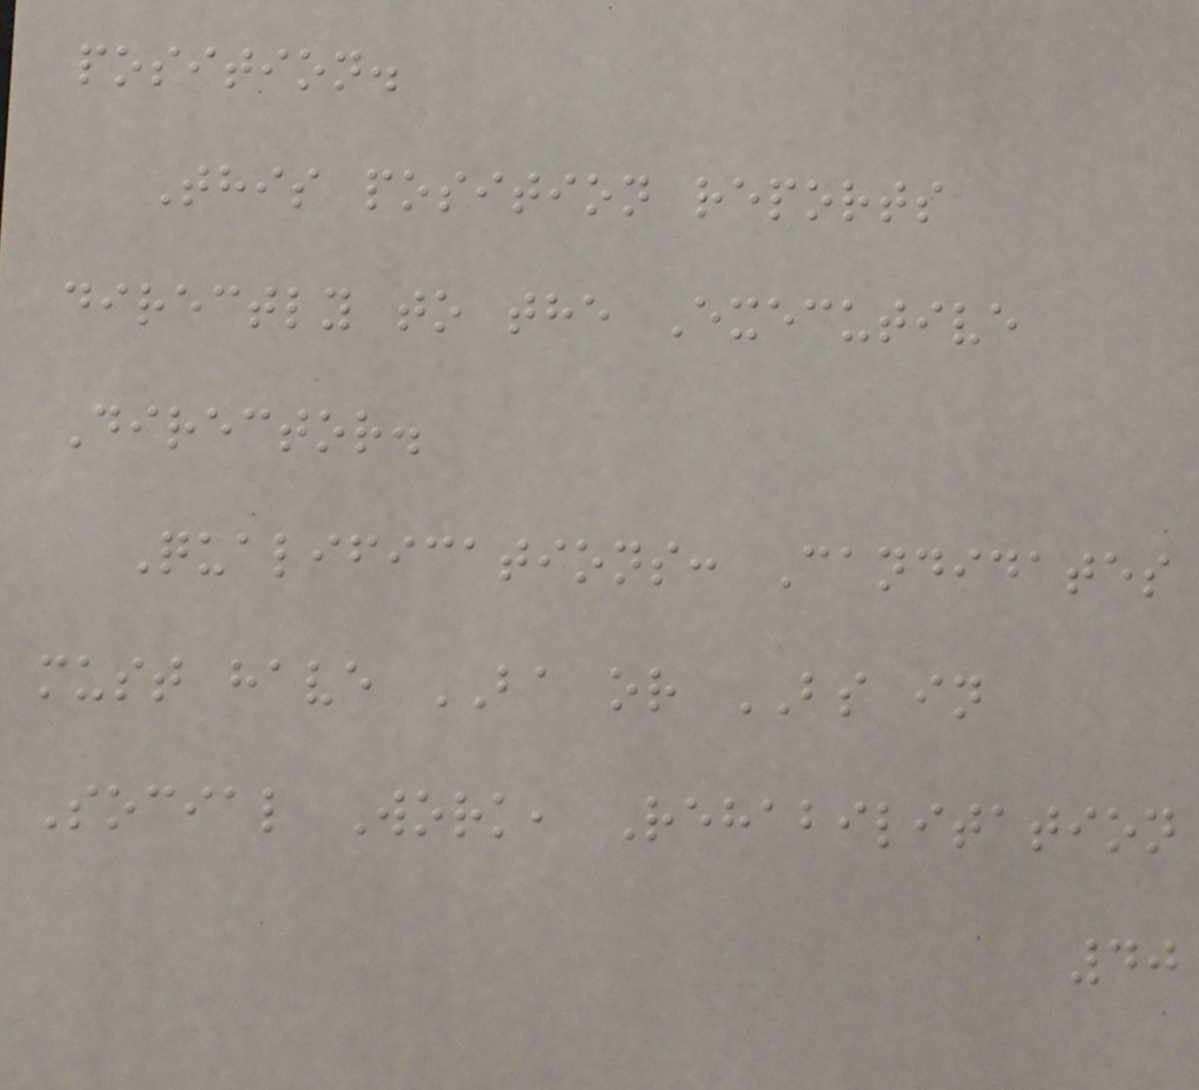position.
This position reports
directly to the Executive
Director.
Qualifications: Candidates
must have BA or BS in
Social Work, Rehabilitation
40
